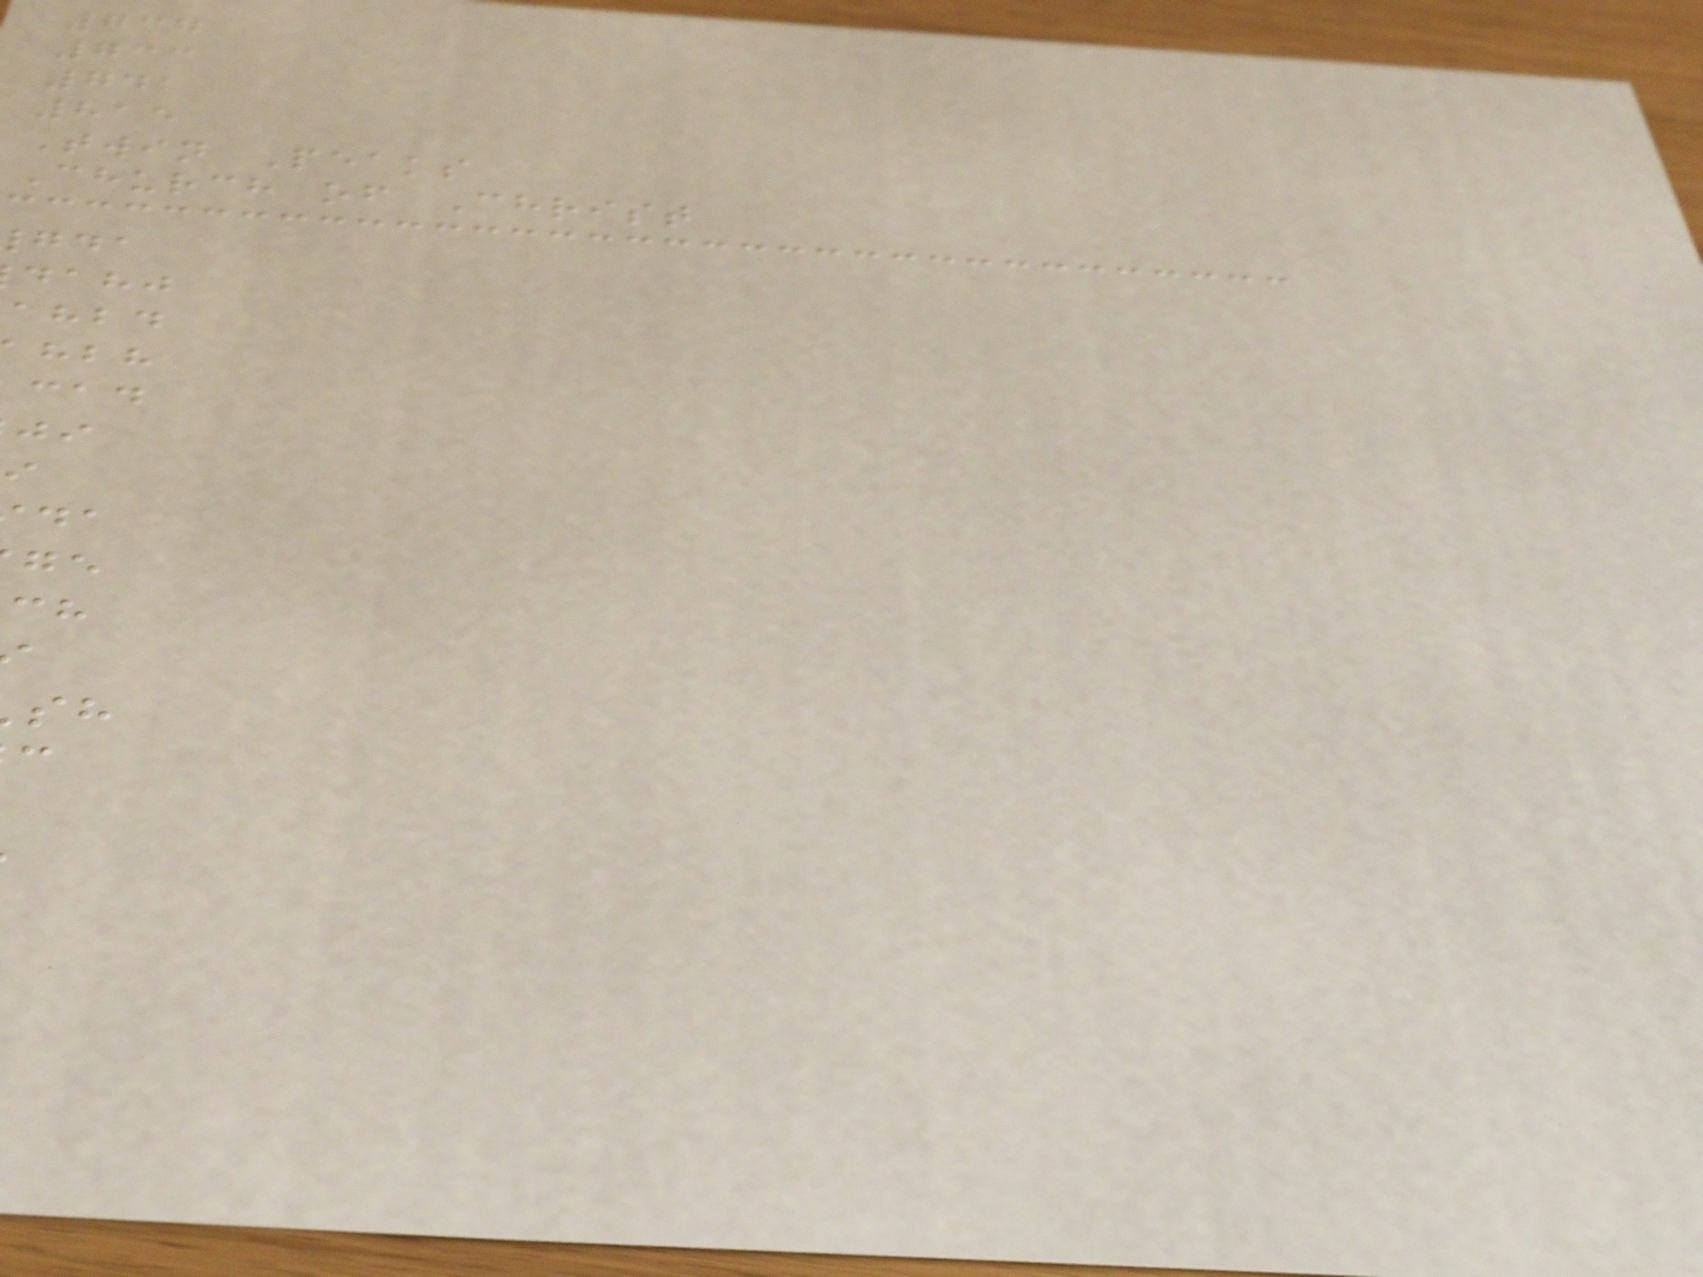737
733
741
815
Twin Peaks
Church of Christ
dahj
ahbd
